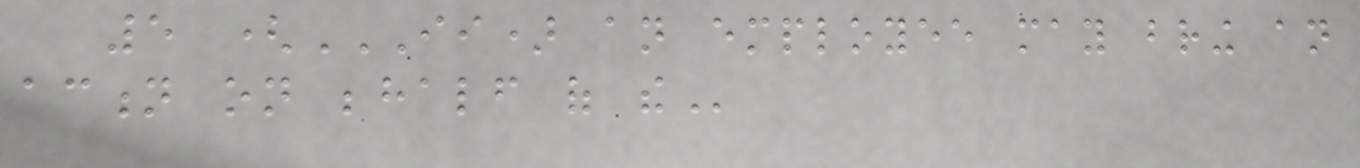5 (II) AN EMPLOYEE MAY BRING AN
ACTION ON BEHALF OF THE
